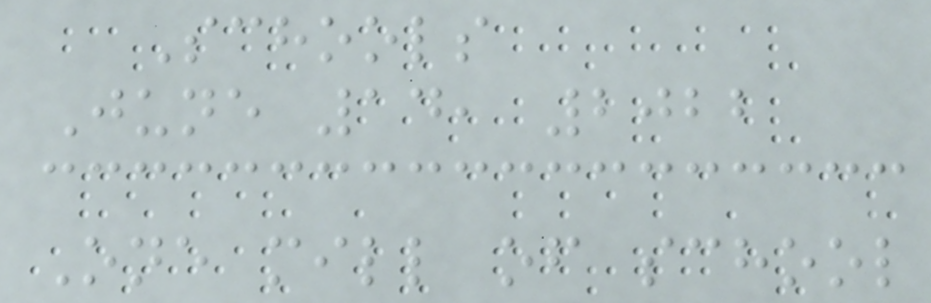Schools
June 14, 2022
One mill of school
